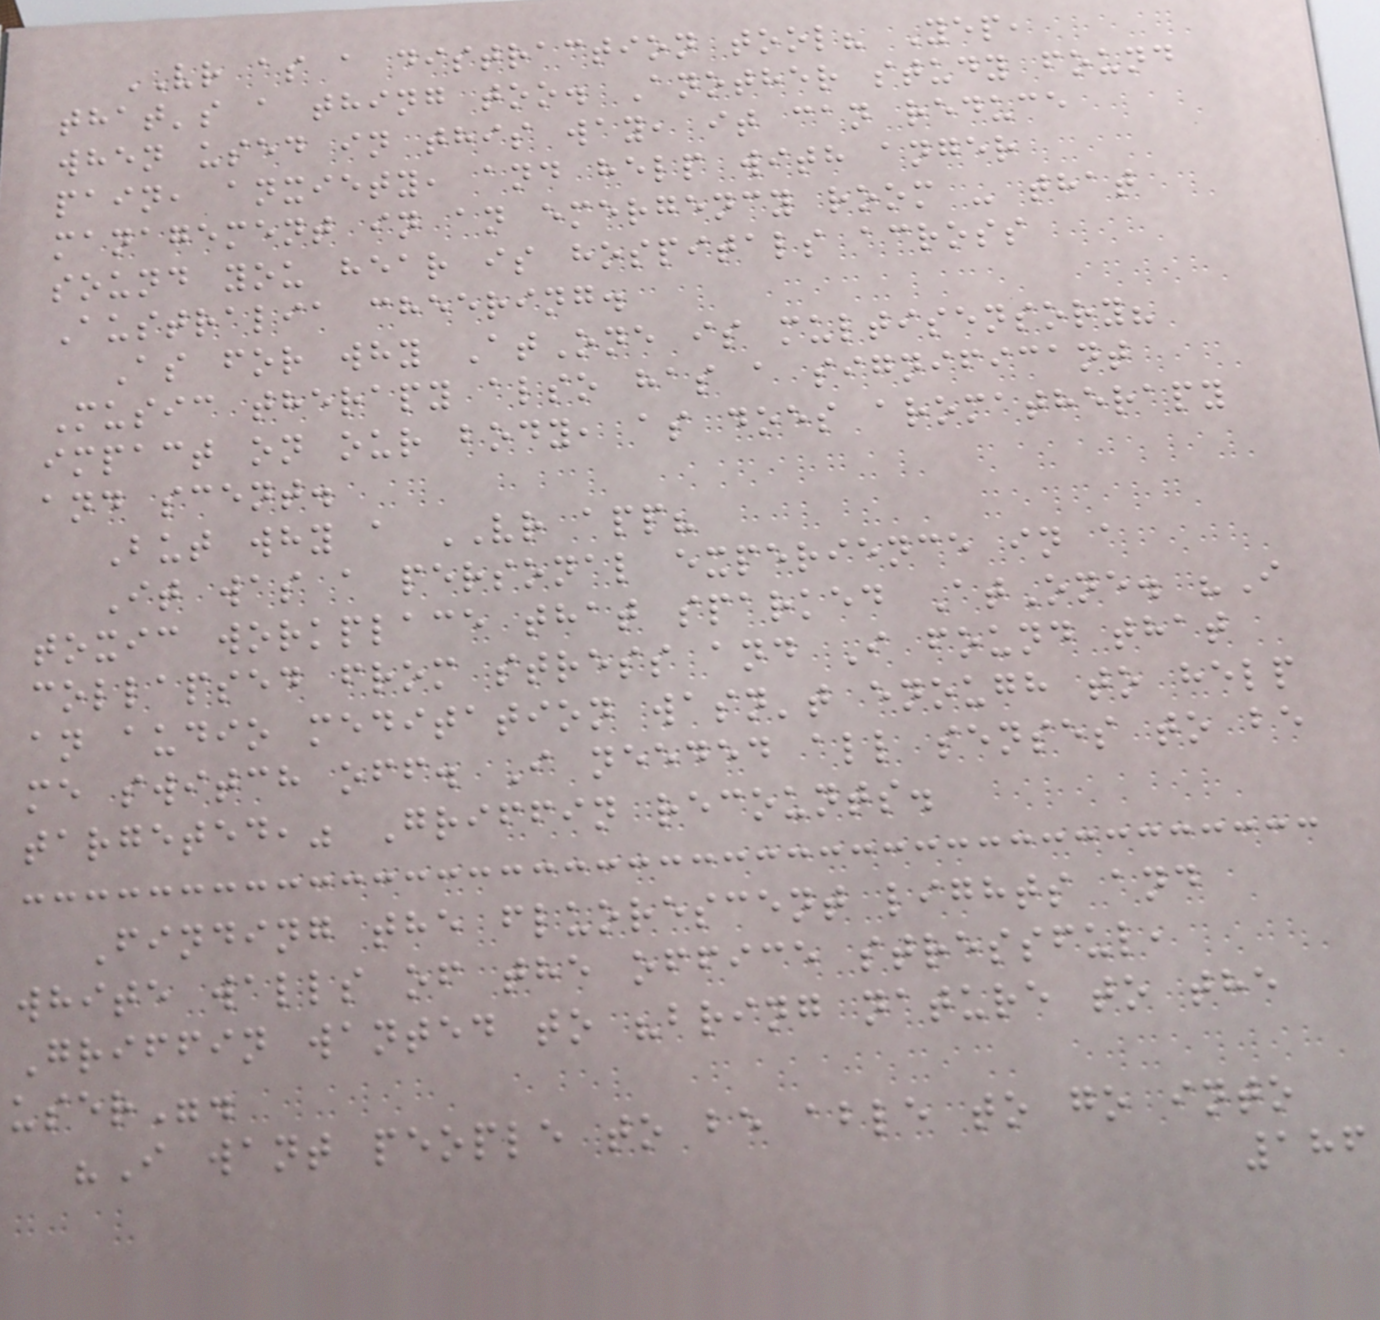VR as a distraction tool? Yep,
that's a thing too. Another study found
when used in this way, it can reduce
pain, anxiety, and help with anger
management in an emergency room - that
sound you hear is hospitals across
Australia cheering.
As for why AtOne is multisensory?
Music therapy also has a significant
impact on our body, as does aromatherapy
and scent.
But why a VR app?
It was a personal experience in a
toxic workplace that sparked AtOne. "I
collapsed from stress and I found that
an audio meditation wasn't enough to help
me switch off. I needed all senses to be
targeted," Griffin recounts.
Finding the fluorescent lights and
white walls of the office stressful,
Griffin wanted to "bring nature to the
user".
"I want people to be able to go into
186
